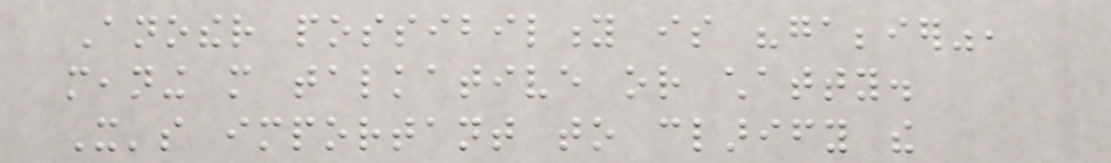Another possibility is "gabbier",
meaning more talkative or chatty.
It's important to clarify the
